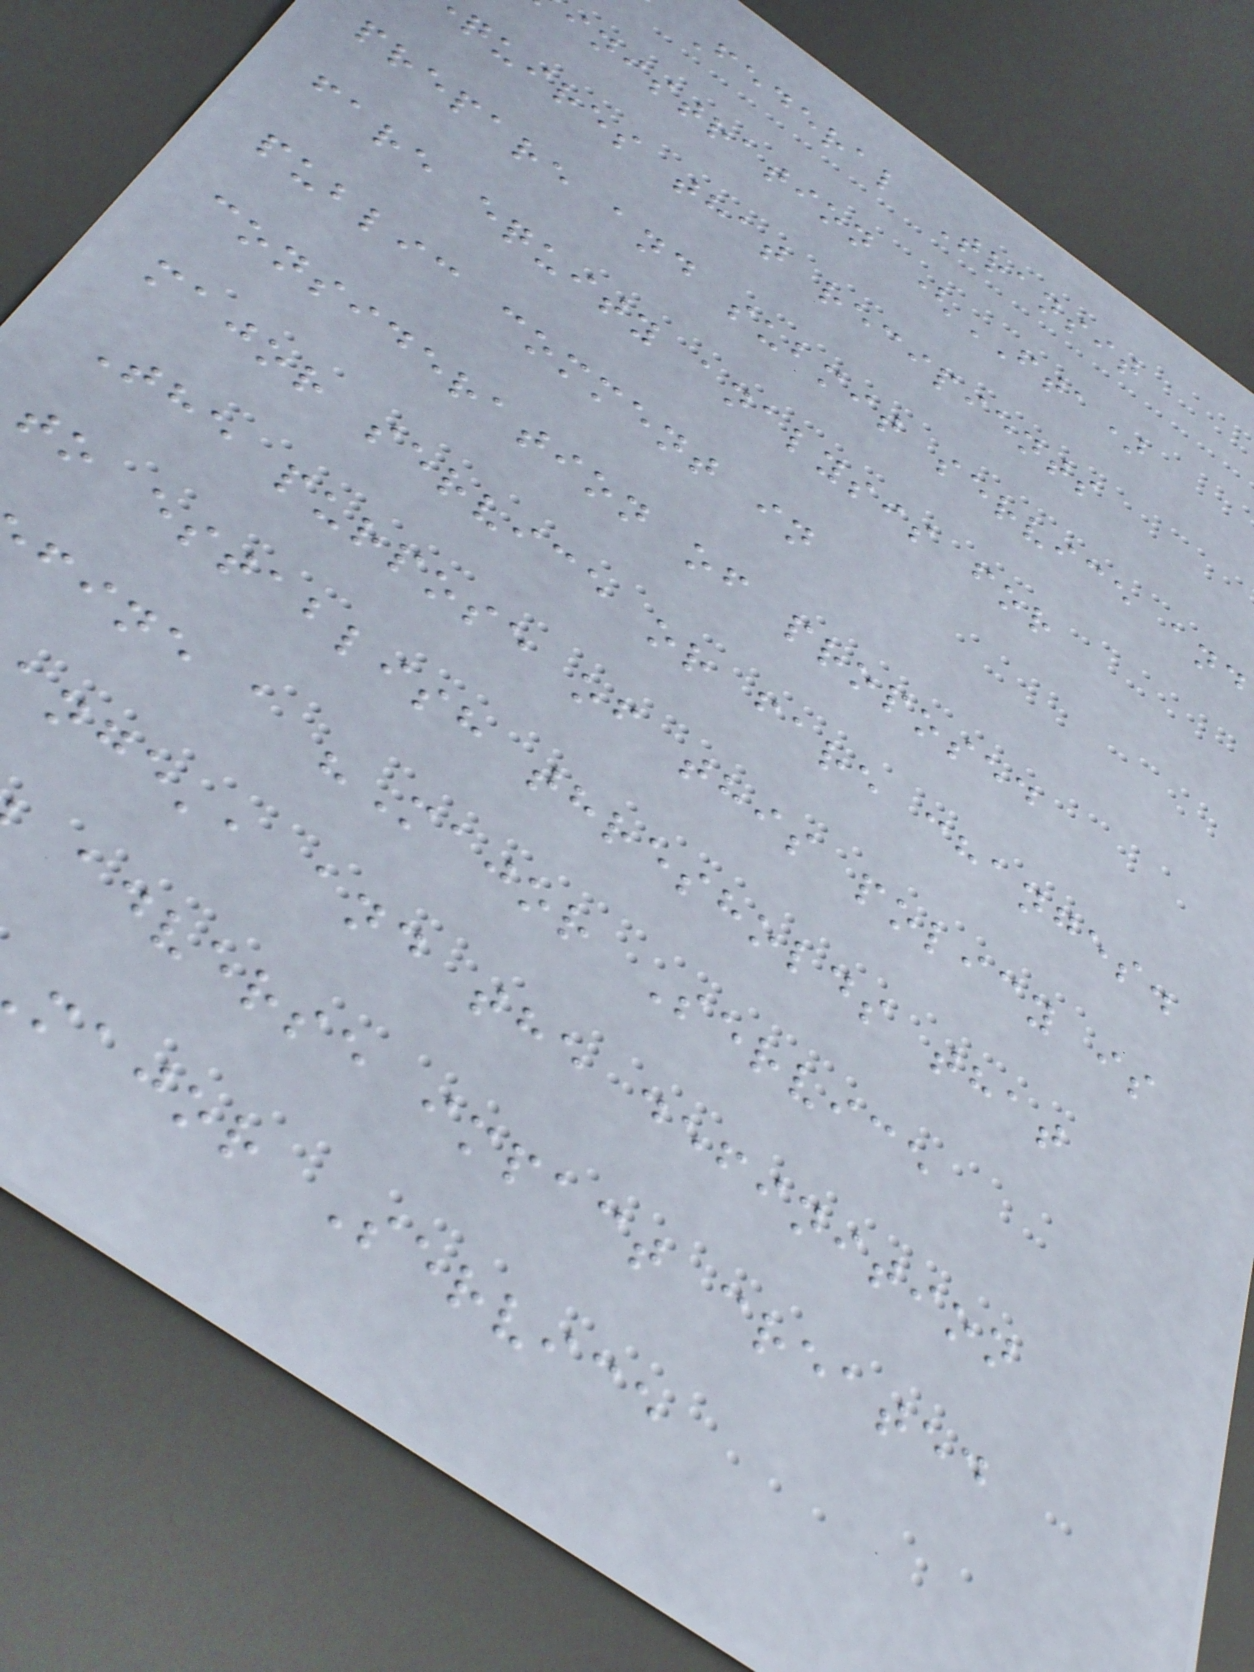Federal Transit
inistration (FTA)
quires that recipients
prepare and submit service and
fare equity analysis for
public comment in
consideration of proposed
major service or fare changes.
The purpose of this policy is
to establish thresholds that
fine a "Major Service
nge', and the definition
adverse impact created
major Service
